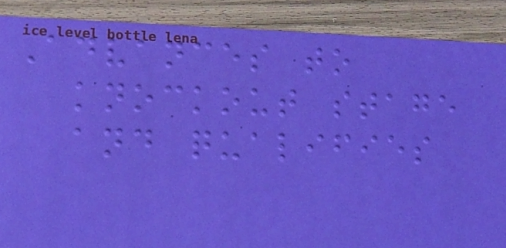Advances to
knockout stage
and qualifies
